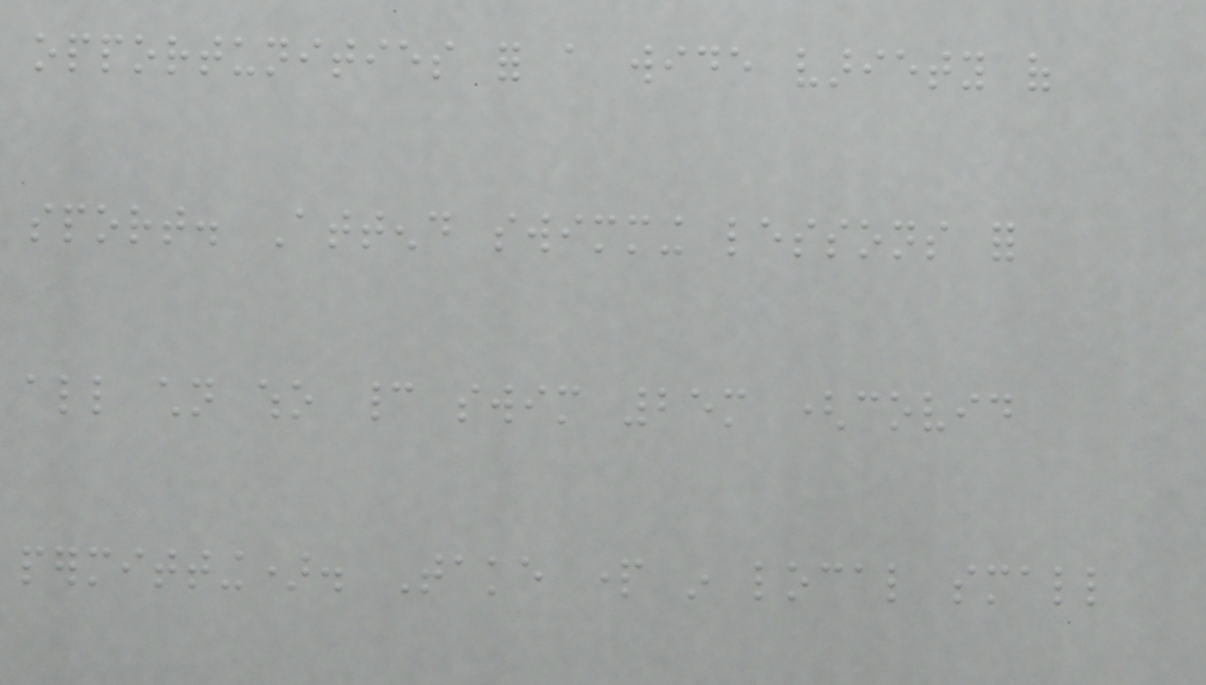opportunities for a wide variety of
sport. Attend swimming lessons for
all children who cannot swim 25m (covid
permitting). Take part in local small
